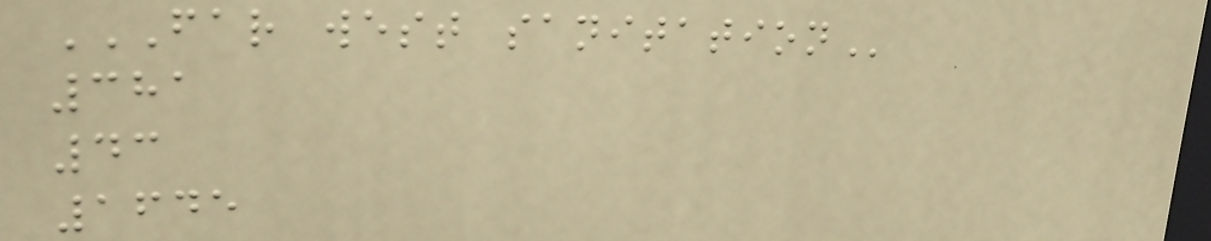FAR WEST SANITATION
381
43
1645
